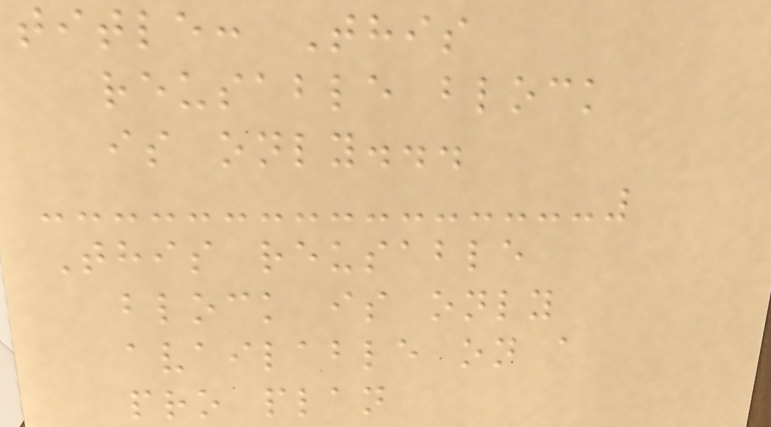title: This
reusable block
is only...
This reusable
block is only
available on a
pro plan
